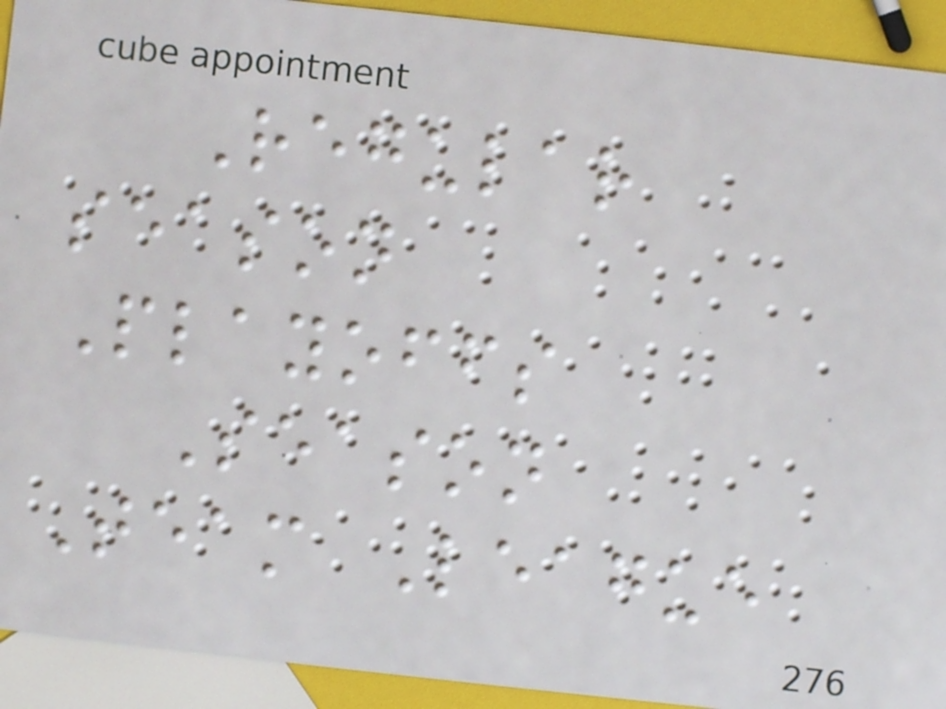Regular
season
Playoffs
Season
Team League
